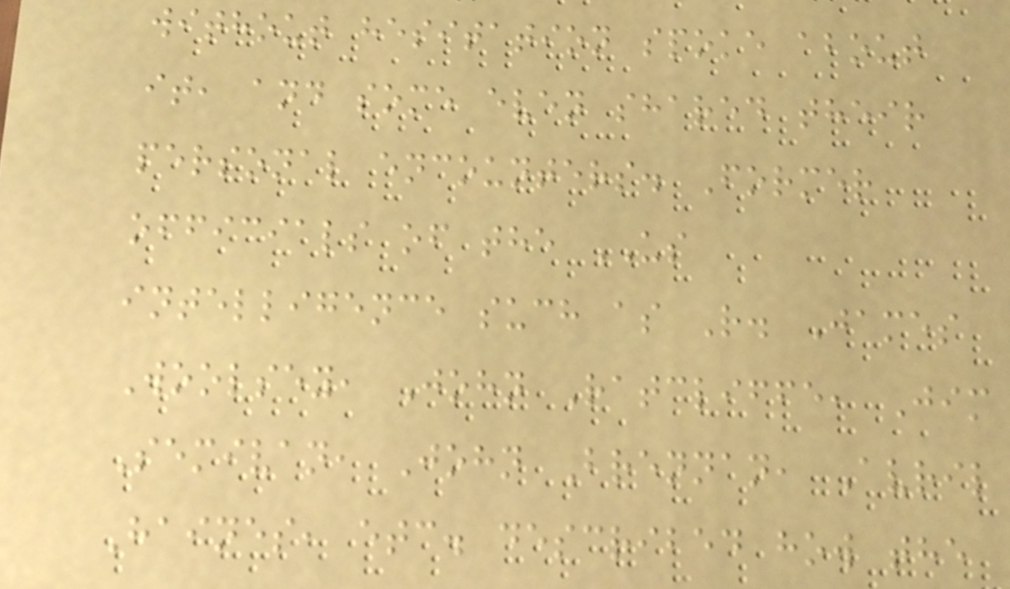without hesitation spoke about
it, and some even shared their
personal encounters. Former
officials of the US
intelligence such as R. James
Woolsey, John Ratcliffe, Jim
Semivan, John Brennan, Avril
Haines, etc. described how the
